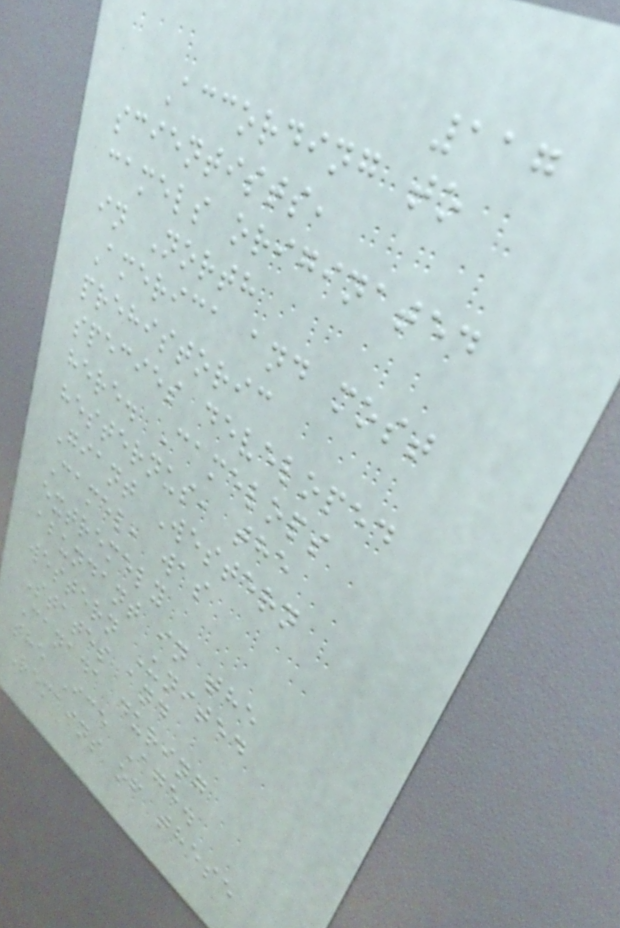117
According to
scientists,
camels originated
in North
America and most
prehistoric
species developed
here. Camelops
hesternus, the
Giant Western
Camel, was
extremely
abundant in the
western United
States and
Canada during
the Ice Age.
Remains of these
